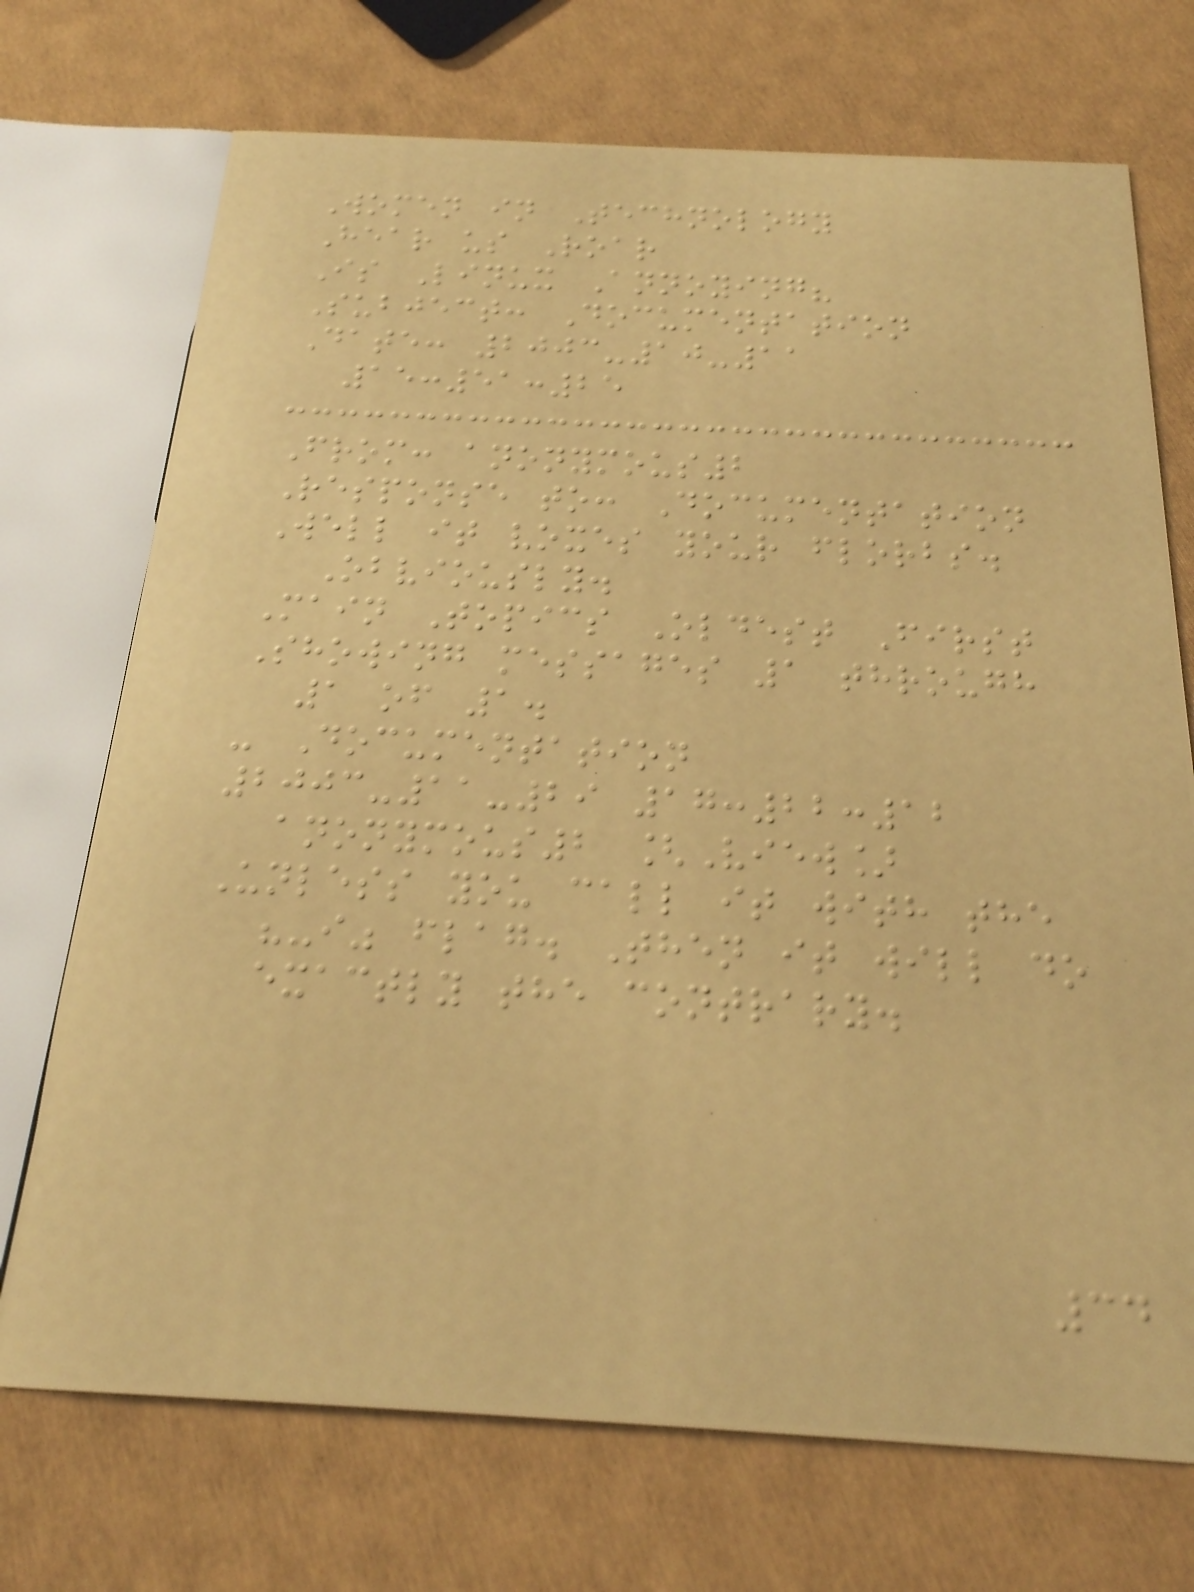Women in Technology
Hear us Roar
Is Linux Annoying?
Subject: Documentation
Date: 2003-10-11
15:51:25
From: anonymous2
Response to: Documentation
Well it voxes your florbs.
Obviously.
Main Topics Oldest First
Showing messages 1 through
1 of 1.
- Documentation
2003-11-29 17:22:12
anonymous2 [View]
Unless you call it with the
"-i" flag. Then it will do
exactly the contrary.
34
